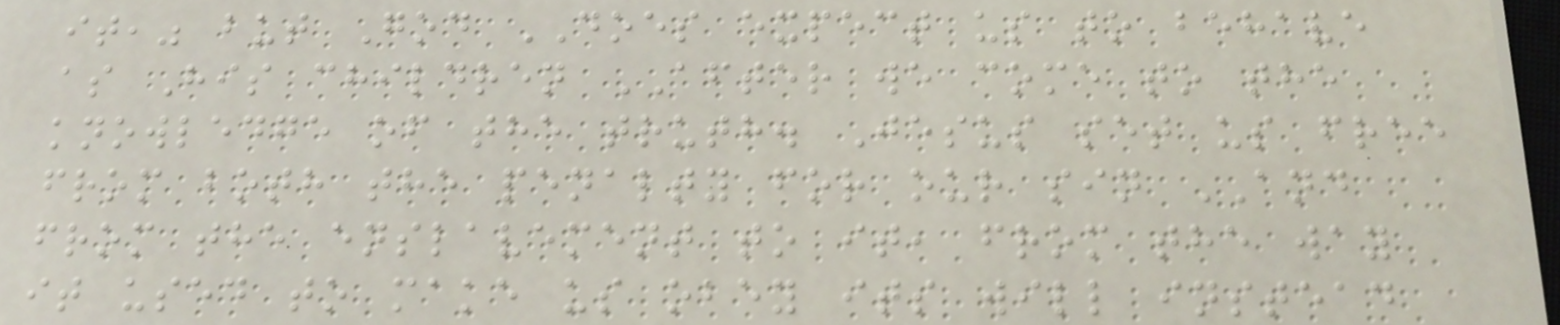it," but God DOES expect us to behave
as His children AFTER we come to the
knowledge of the truth. Jesus set us free
from both the penalty for our sin AND
from the enslavement to it, from the way
it used to make us obey its will instead
